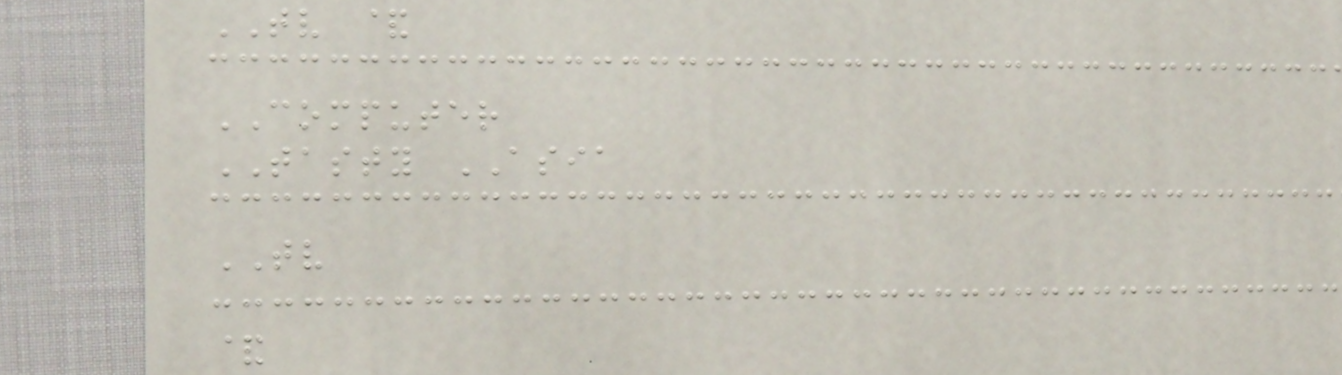TV &
COMPUTER
TASTY ASIA
TV
&
